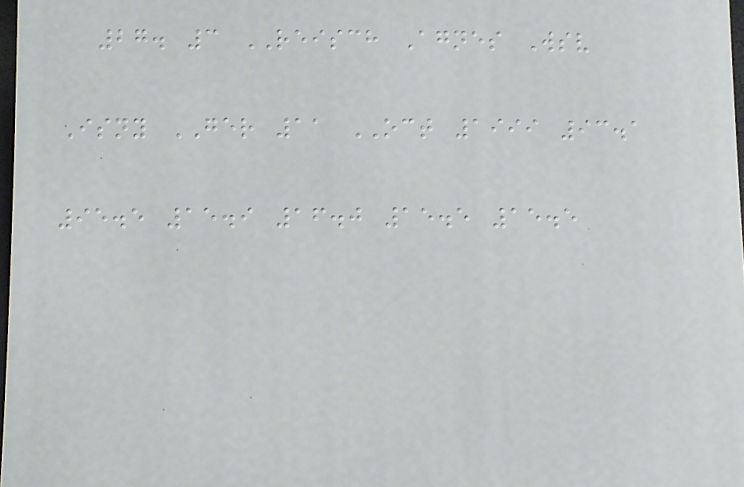27. 3 REISCH Agnes Wsv
Isny GER 11 OCT 1999 93.1
95.5 15.9 16.0 15.5 15.5
